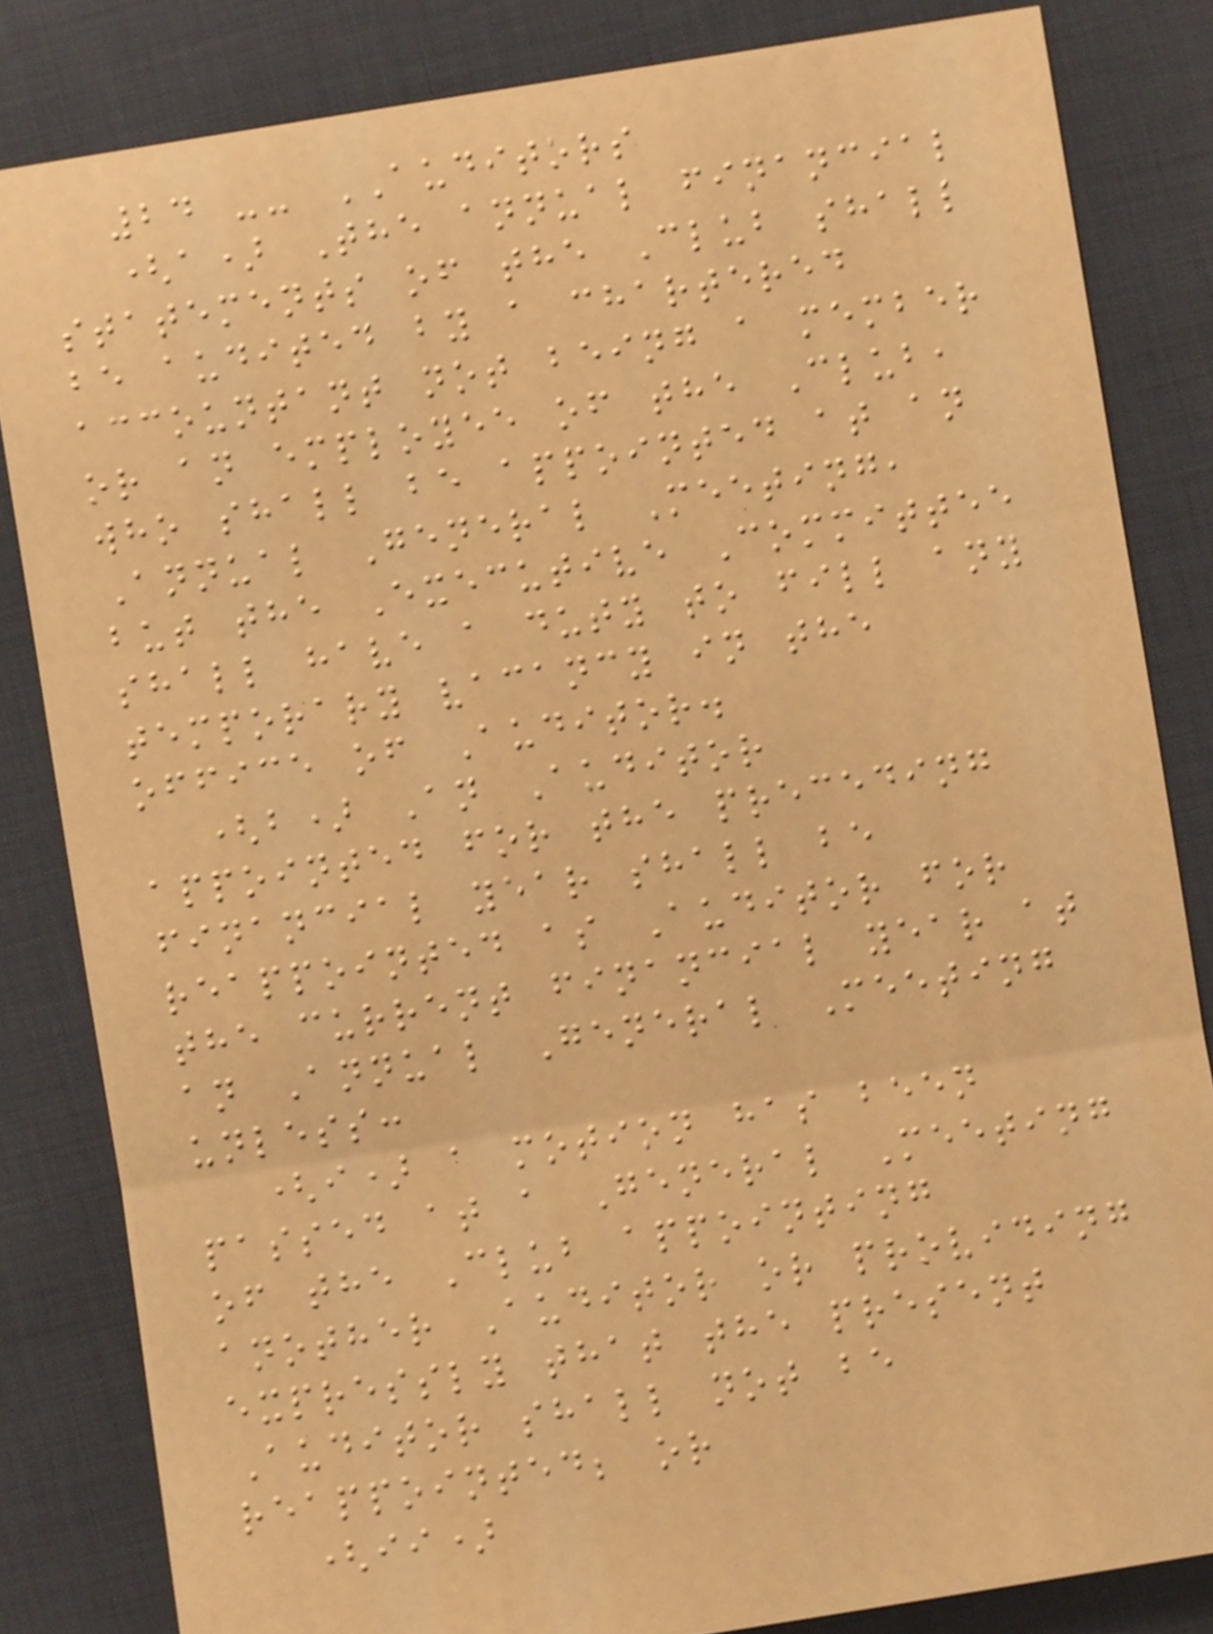24 -- AUDITORS
(a) The annual financial
statements of the Club shall
be audited by a chartered
accountant not being a member
or an employee of the Club,
who shall be appointed at an
Annual General Meeting,
but the Executive Committee
shall have a duty to fill any
temporary vacancy in the
office of Auditor.
(b) An Auditor
appointed for the preceding
financial year shall be
reappointed as Auditor for
the current financial year at
an Annual General Meeting
unless:
(i) a motion has been
passed at a General Meeting
of the Club appointing
another Auditor or providing
expressly that the present
Auditor shall not be
reappointed; or
(ii)
